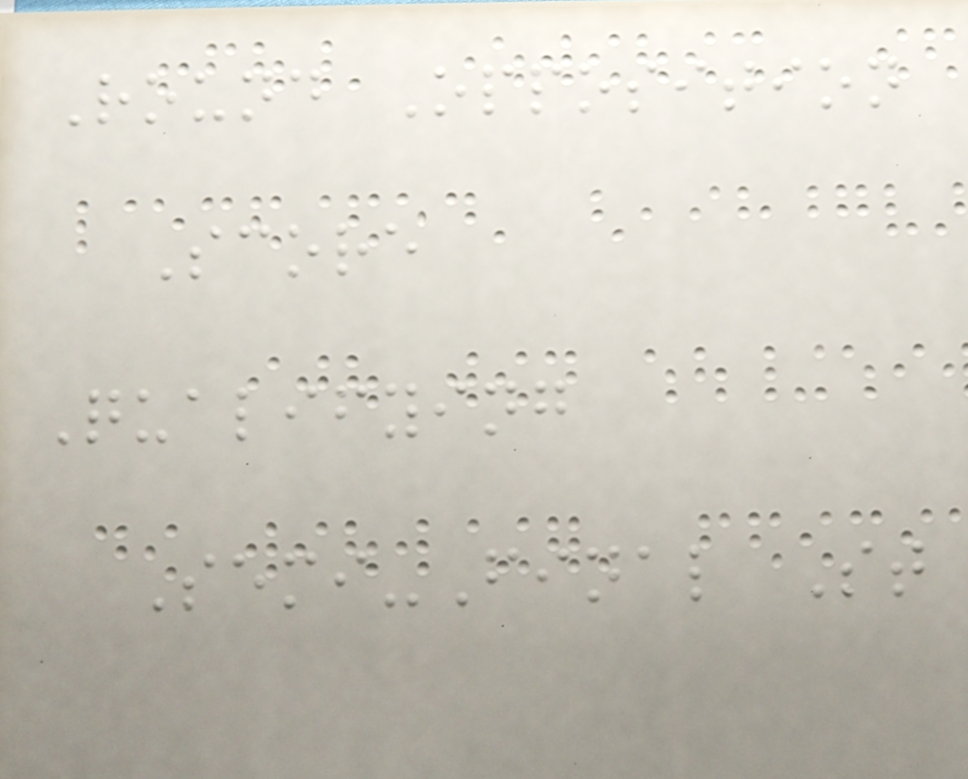Round Opposition
Score
Qualifying
Semi-Final St
